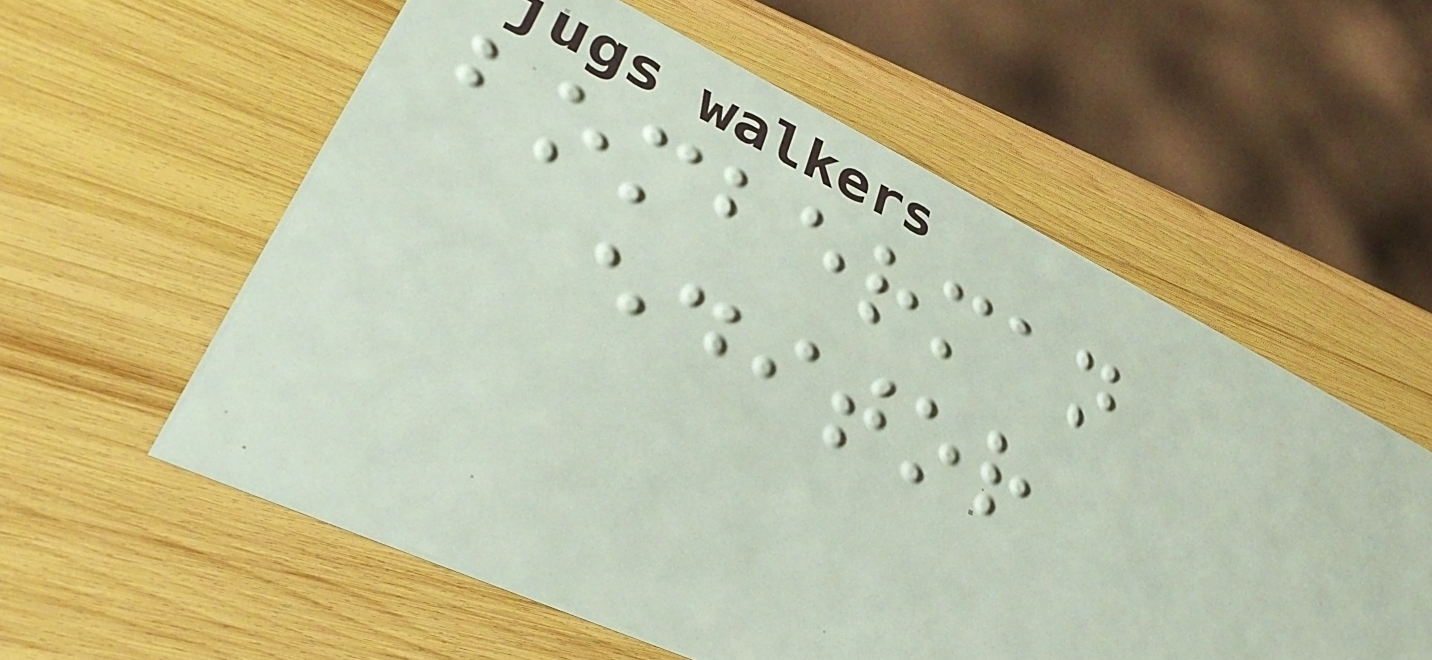bomberman
editor
